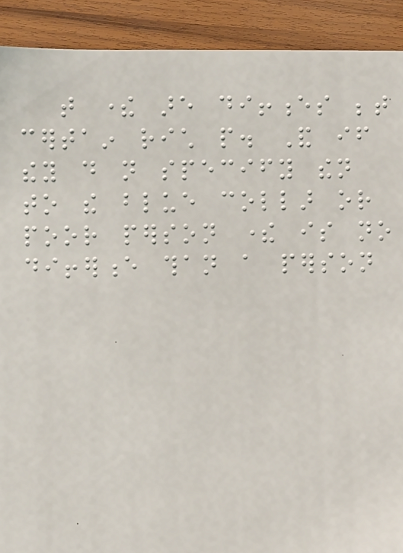that there are diffences between
certain rich people. And if
they do not specify then
to the blue collar or
poor person there is no
difference than a person
